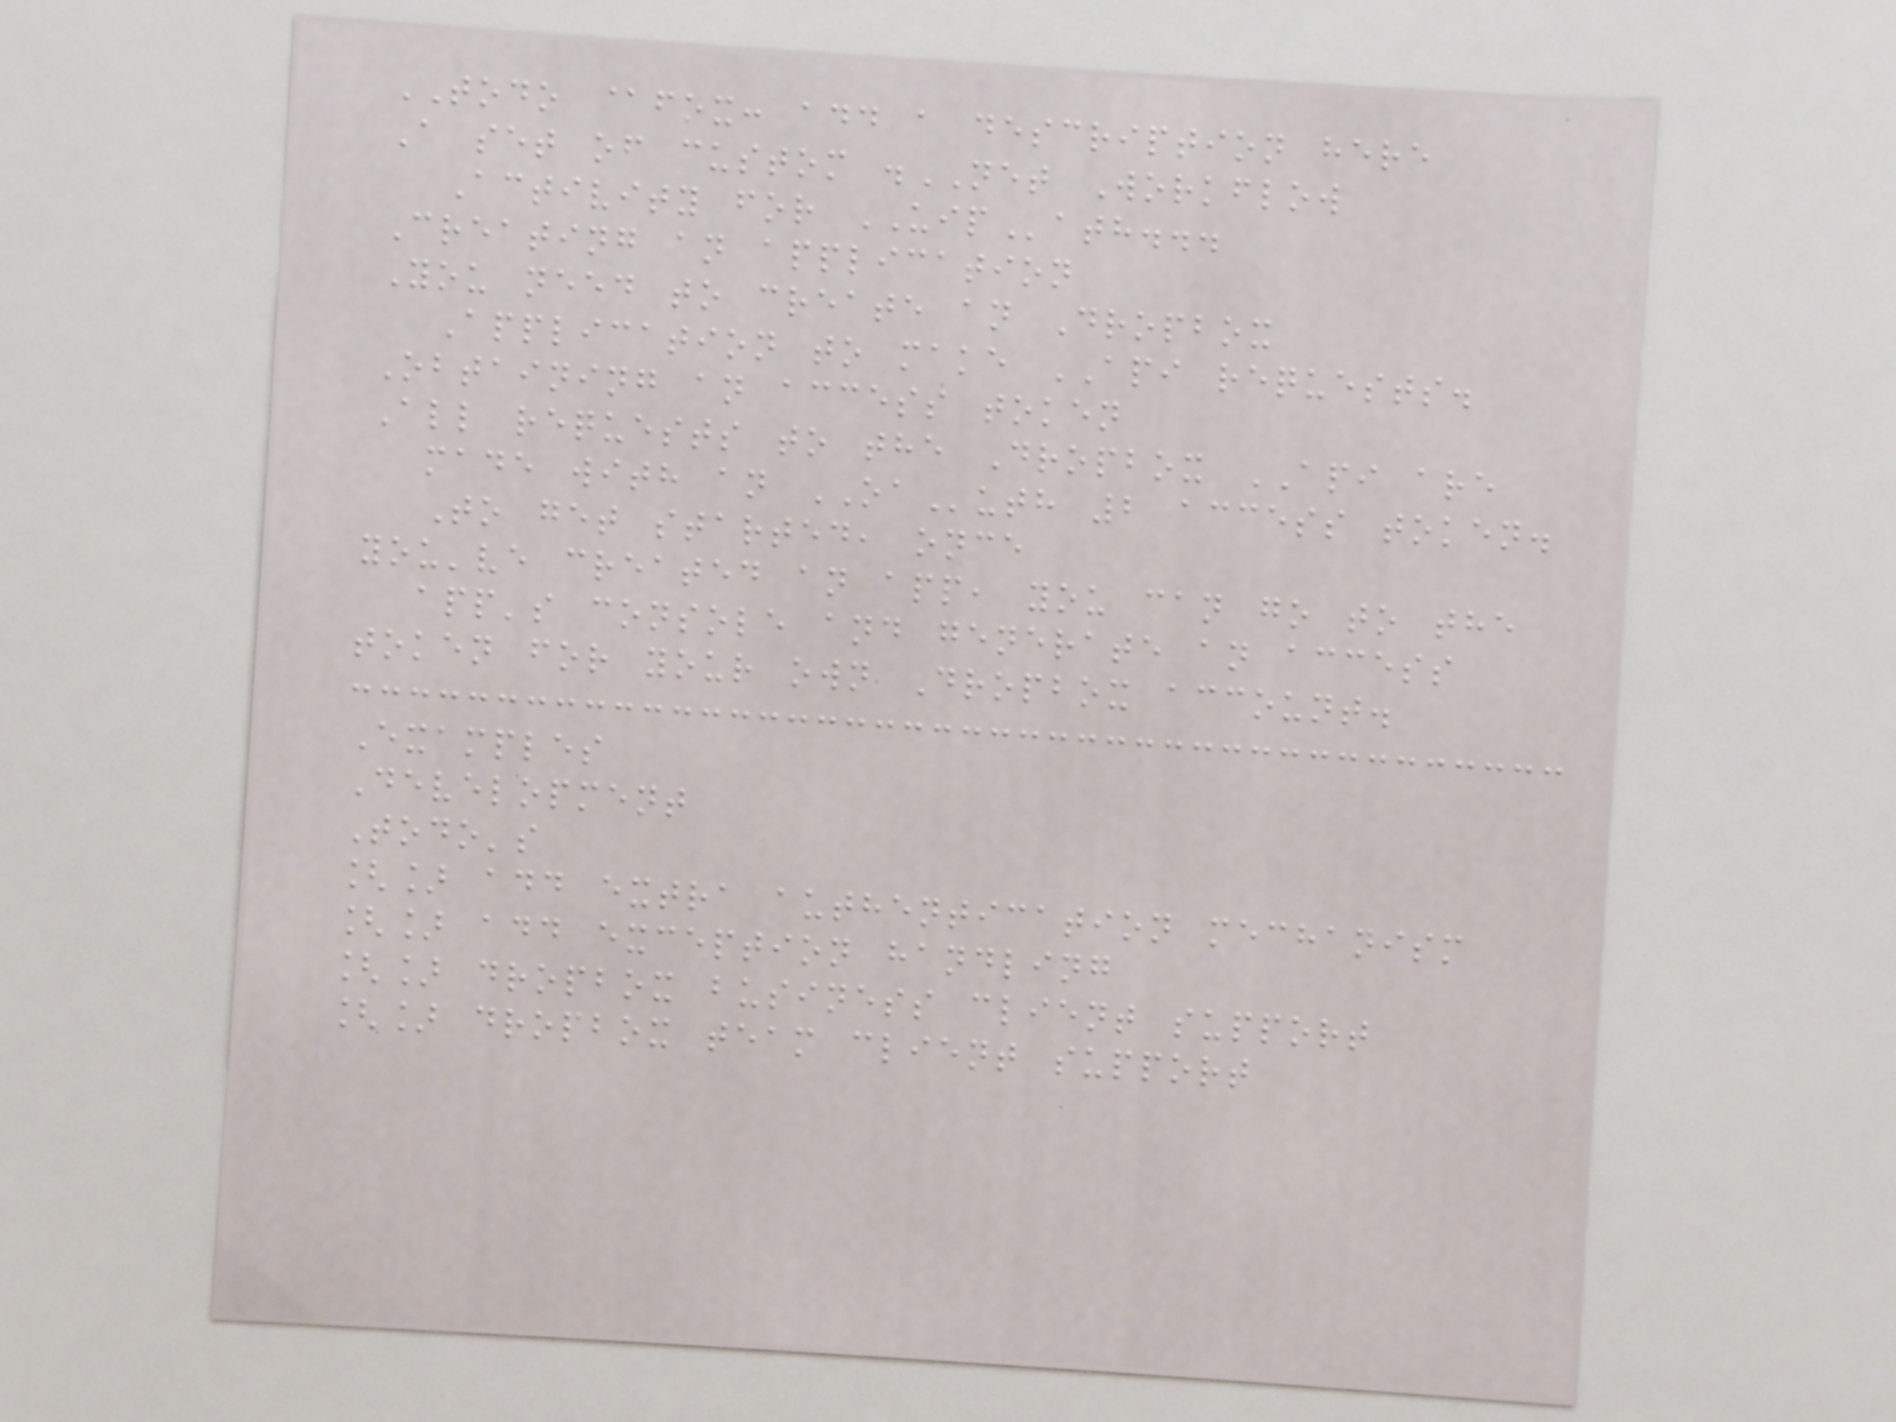TODO @fox: add a description here
A set of custom .NET Workflow
Activity for UIPath...
Creating an application
You need to create an Dropbox
Application to make API requests.
Obtaining an access token
All requests to the Dropbox API are
made with an OAuth 2 access token.
To get started, once
you've created an app, you can go to the
app's console and generate an access
token for your own Dropbox account.
Examples
Development
Todo's
[] add extra authentication mechanism
[] add exception handling
[] dropbox business client support
[] dropbox team client support
